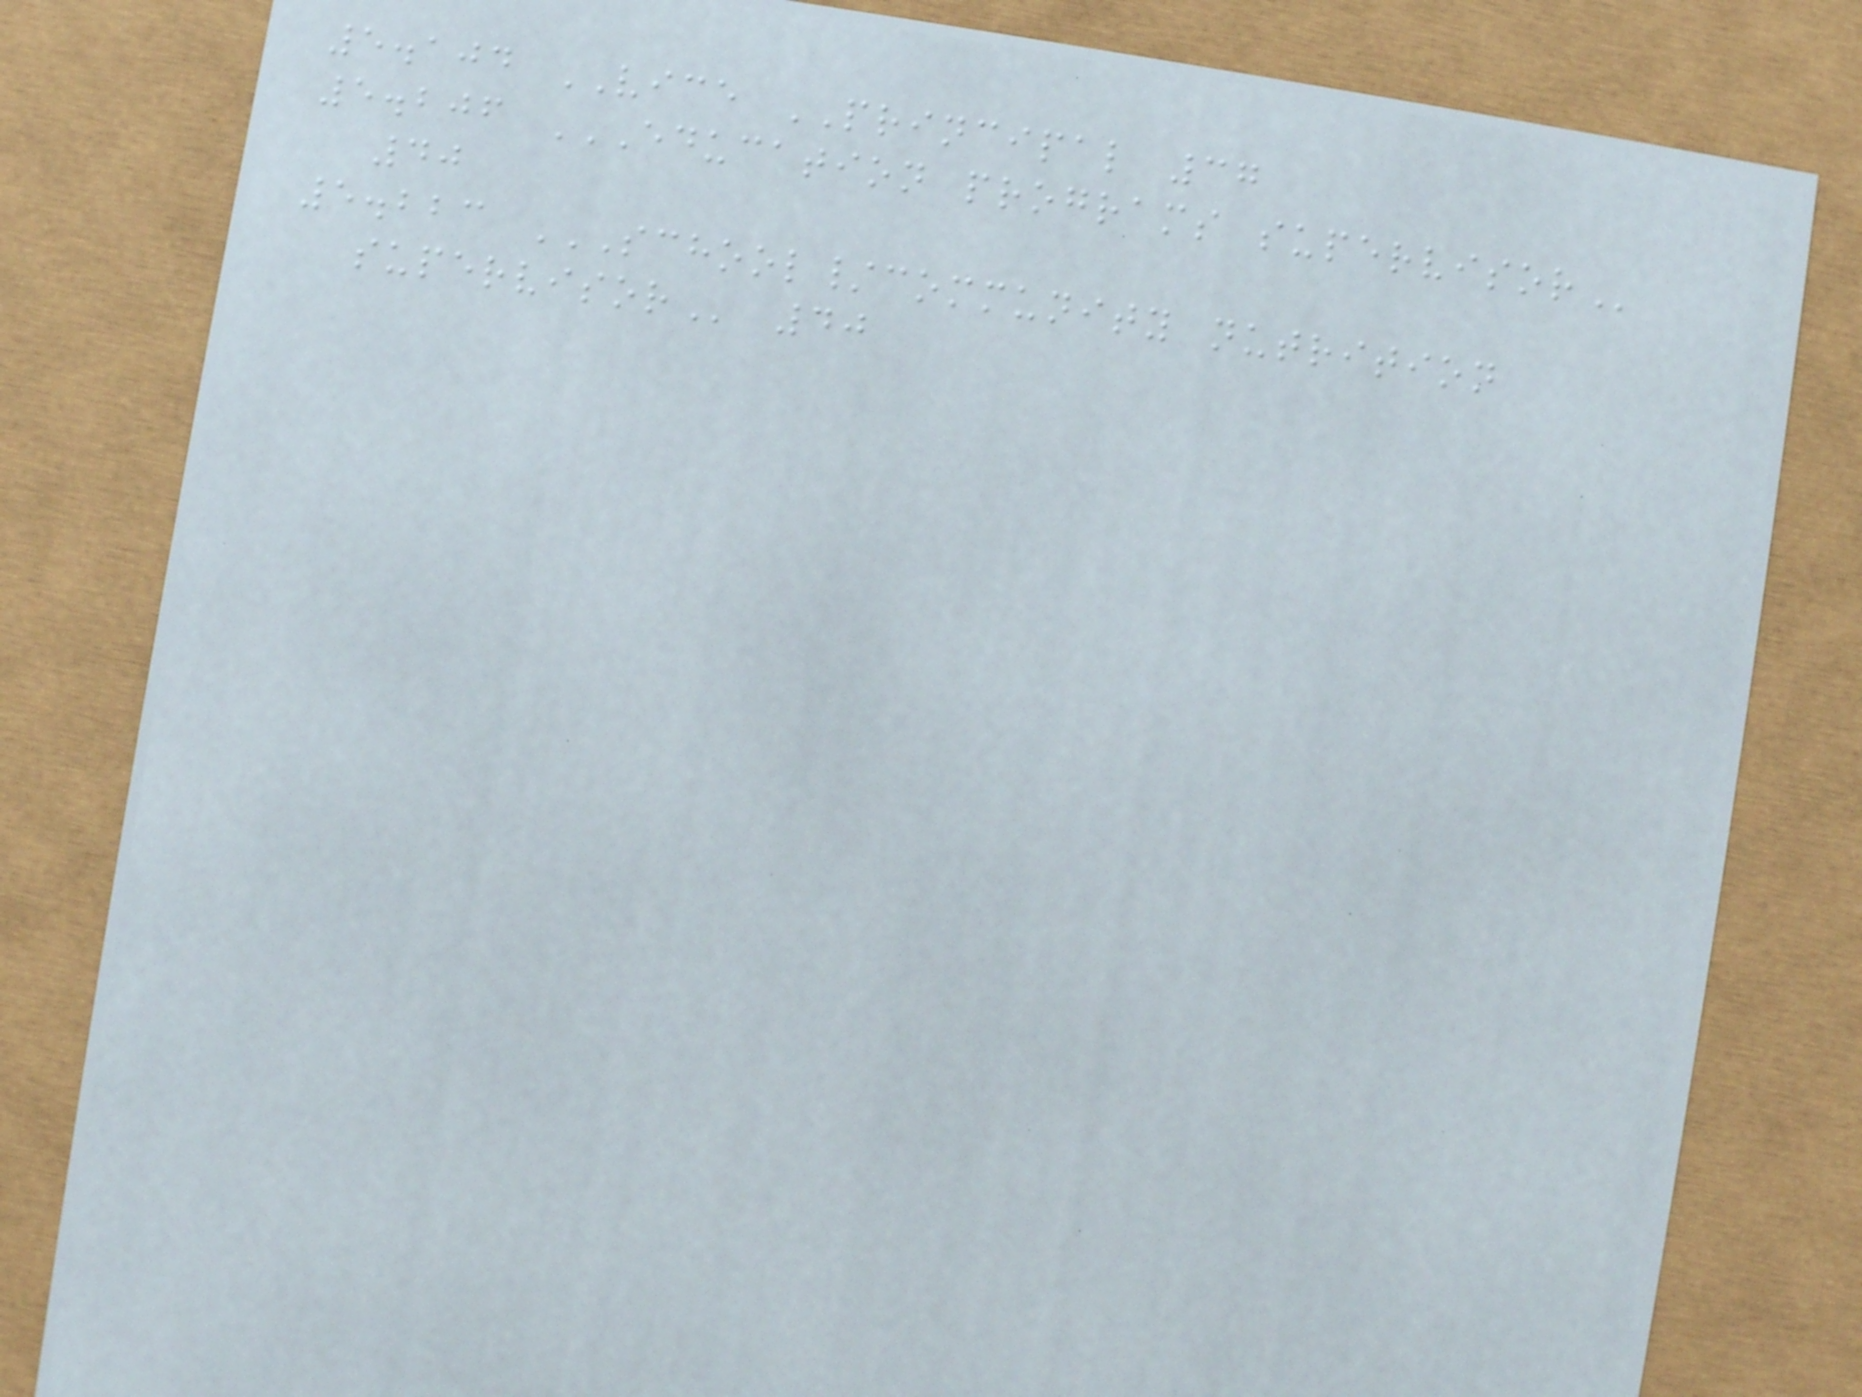5.104 VICE PRINCIPAL 37
5.206 EDUCATION PROGRAMS SUPERVISOR
40
5.223 SCHOOL/COMMUNITY NUTRITION
SUPERVISOR 40
